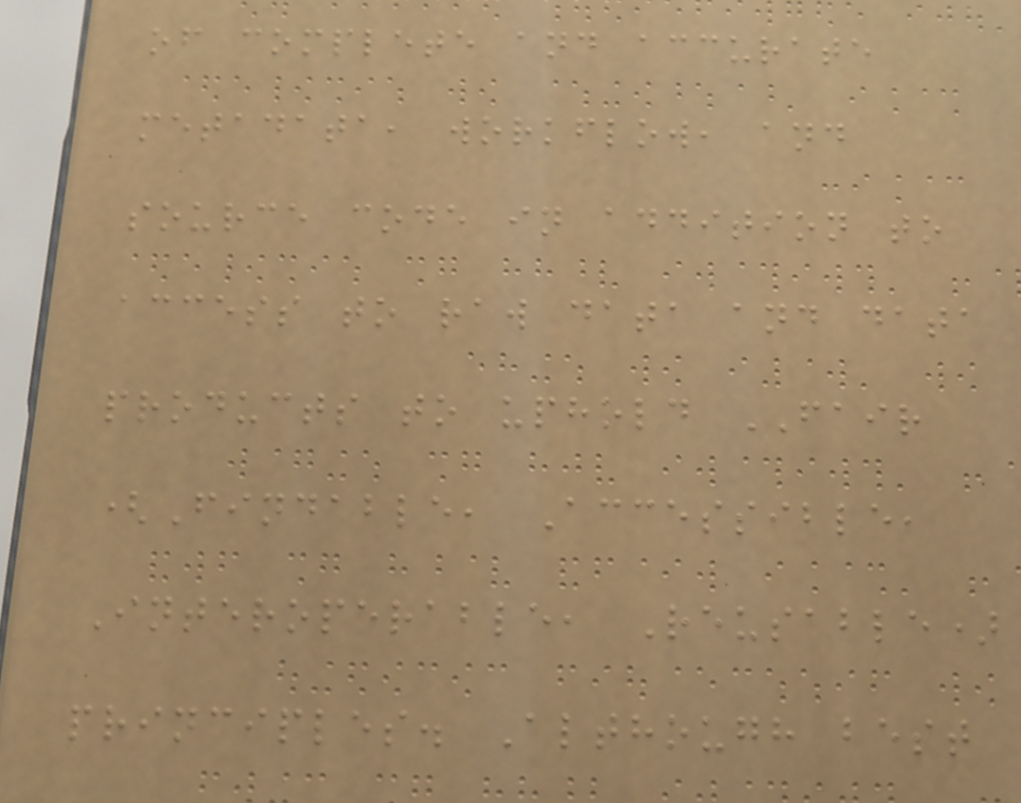of complete and accurate
metadata, workflow, and
source code in addition to
access to raw data and data
products to uphold FAIR
(Findable, Accessible,
Interoperable, Reusable)
principles. Although best
